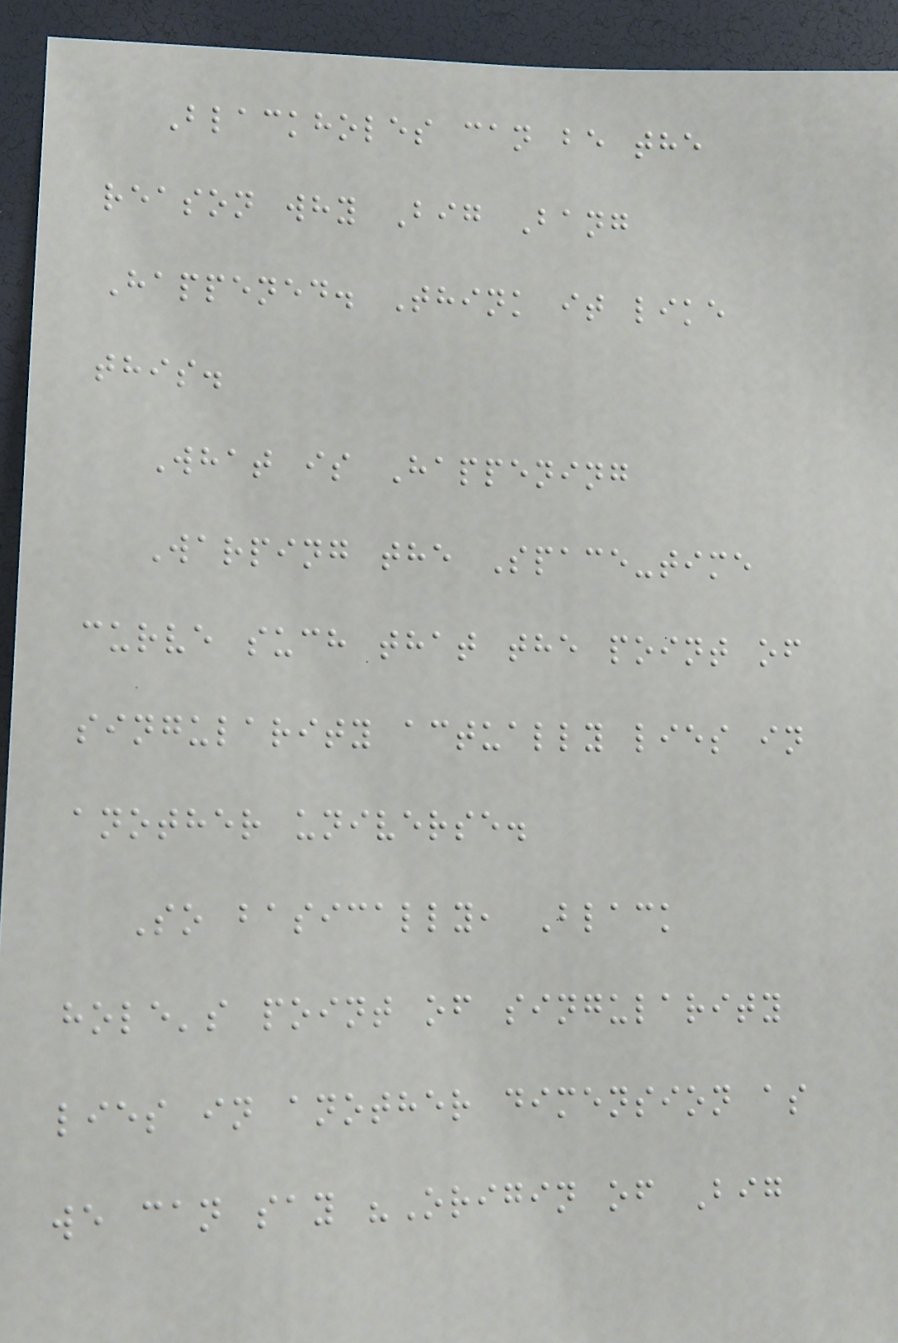Blackholes can be the
reason why Big Bang
Happened. Think it like
this.
What is Happening
Warping the Space-time
curve such that the point of
singularity actually lies in
another universe.
So basically, Black
hole's point of singularity
lies in another dimension as
we can say "Origin of Big
